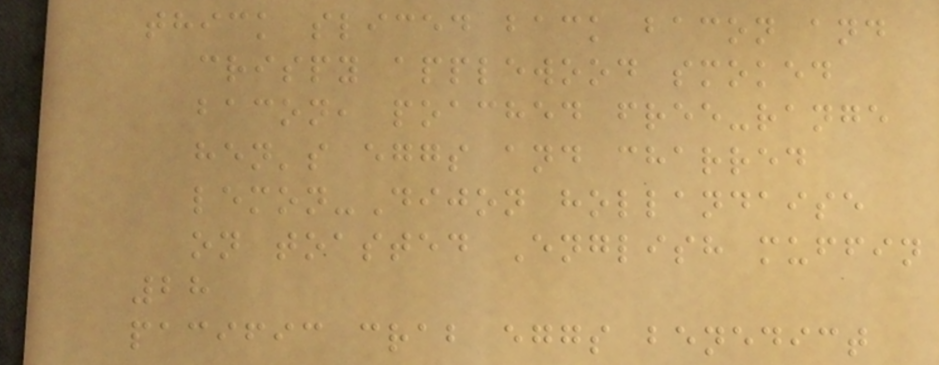thick sliced back bacon and
crispy applewood smoked
bacon, poached free-range
hen's eggs and charred
lemon-Dijon hollandaise
on toasted English muffin
28
pacific crab eggs benedict
